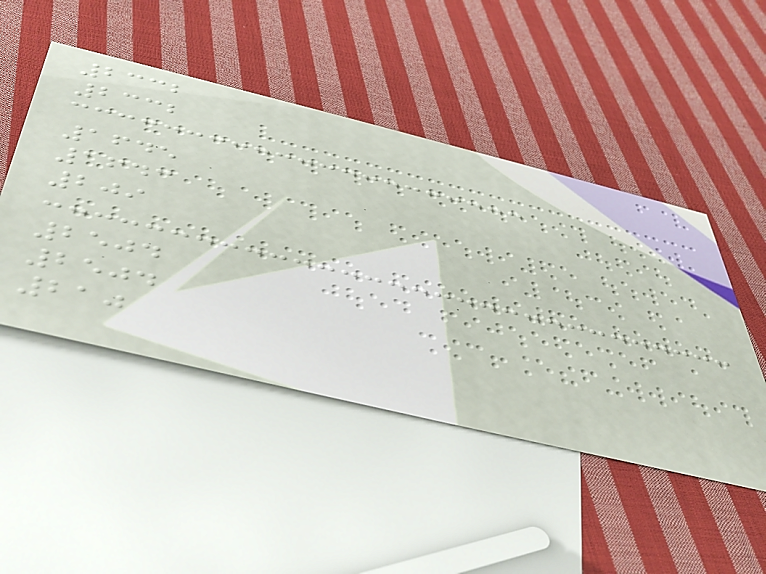2332
2332
1645
1643
209
2504
2504
210
